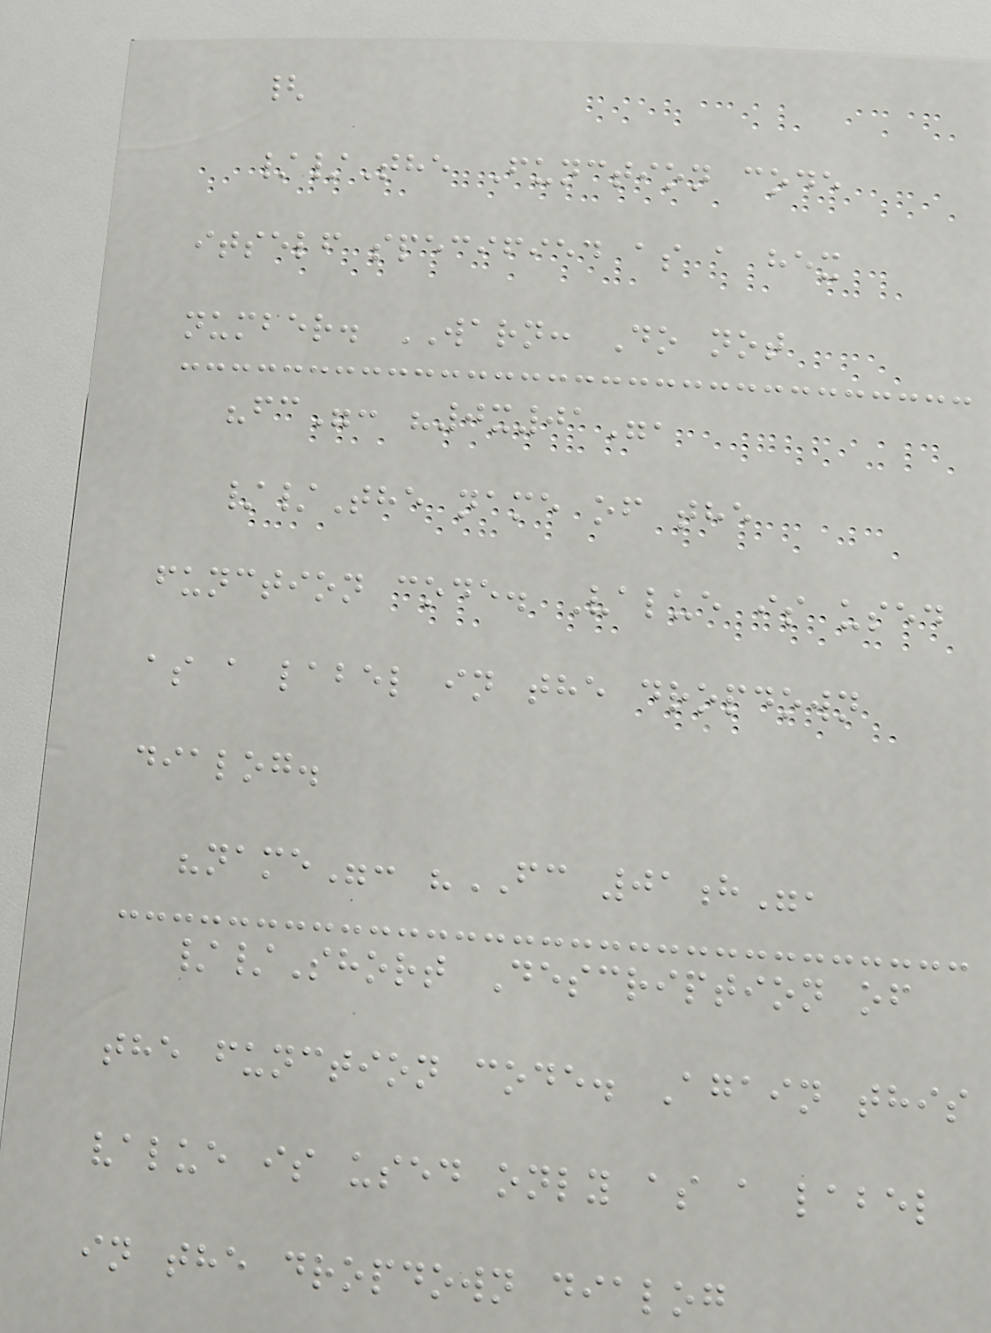{
//The Function code
itself specified as a hex
number. WARN: Do not
"fc": "0x01",
//The name of the
function code. Value is used
as a label in the dropdown
dialog.
"name": "FC 01h",
//Short Description of
the function code. Again this
value is used only as a label
in the dropdown dialog
